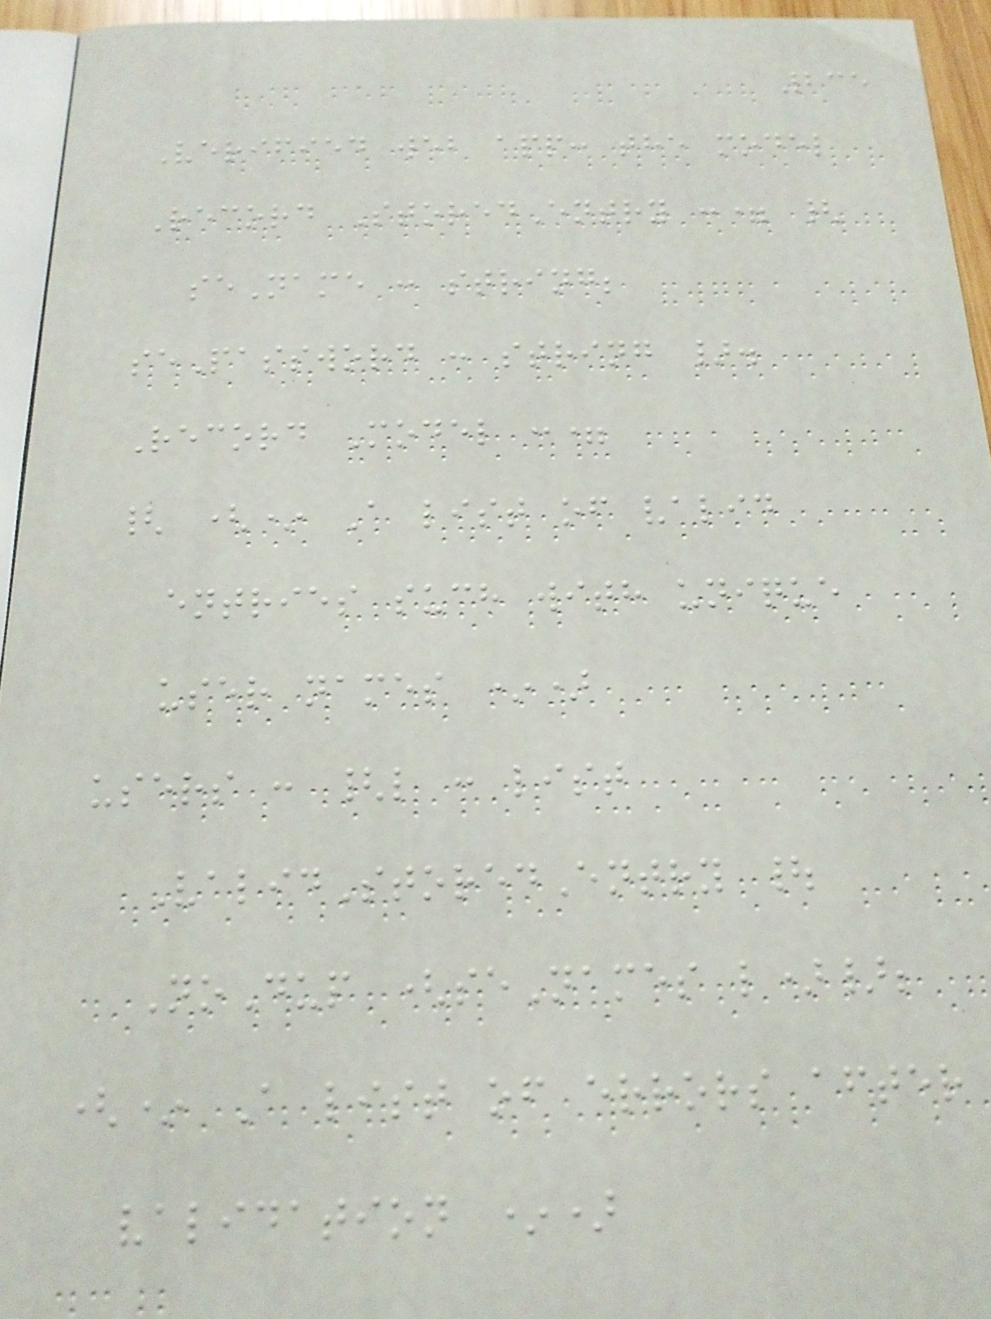235
Verified web app: the model
Record StoredEntry := {
seName : string;
sePassword : string }.
Record Model :=
{ (* A list of valid
entries such with unique
user names *)
users : {l : list
ValidStoredEntry |
NoDup (seNames l)};
(* A list of errors after
validation *)
